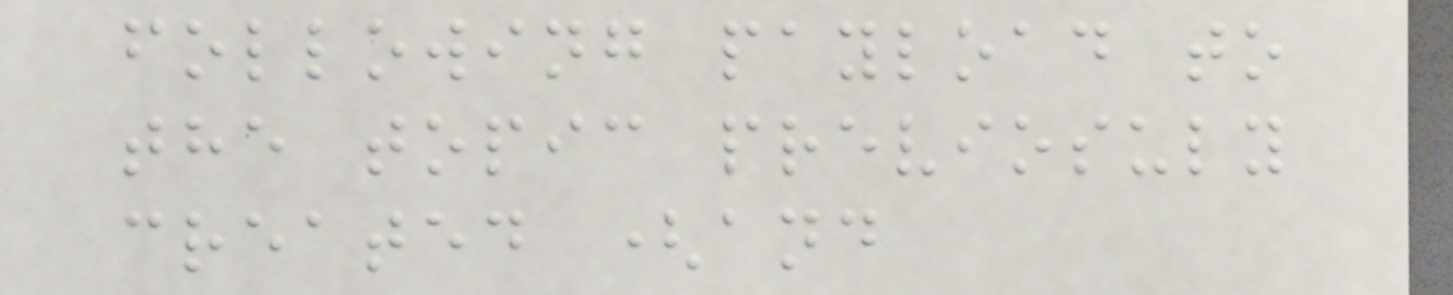following payload to
the topic previosuly
created (and
